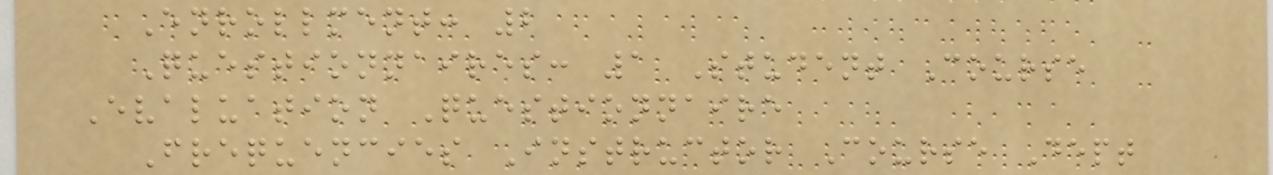Enrollment: 2
Questionnaires: 1 Student Course
Evaluation Questionnaire
Frequencies Instructor Course Dept
